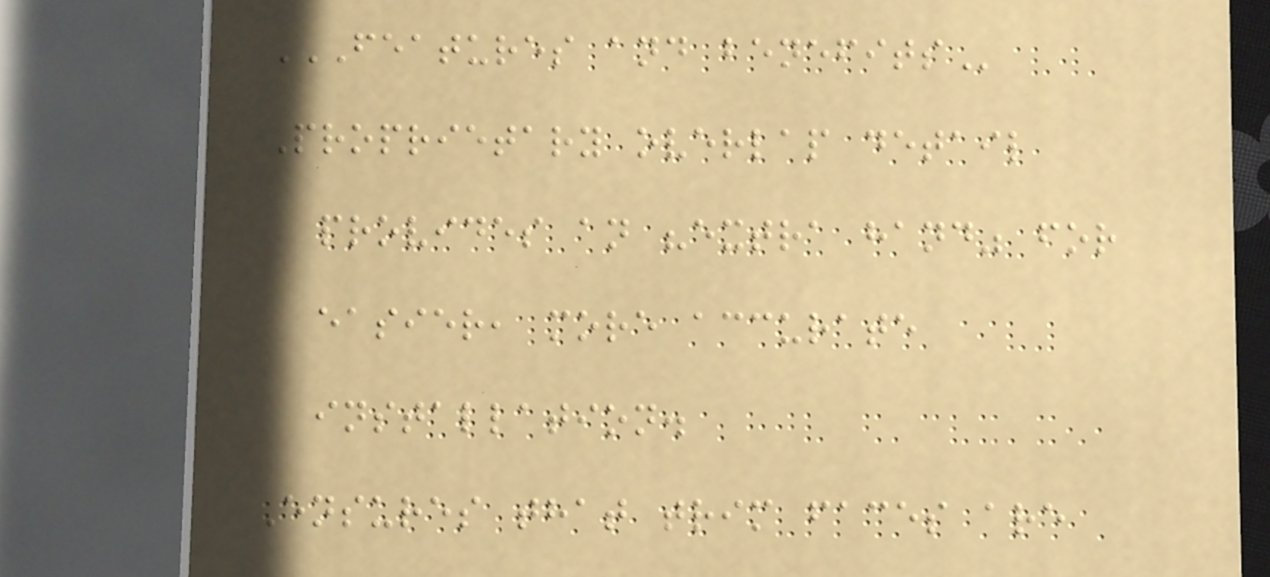FEATURES AND BENEFITS
Proprietary overlap detail
provides an "extra hand" for
easier, more accurate
installation.
Ensures that trim faces are
